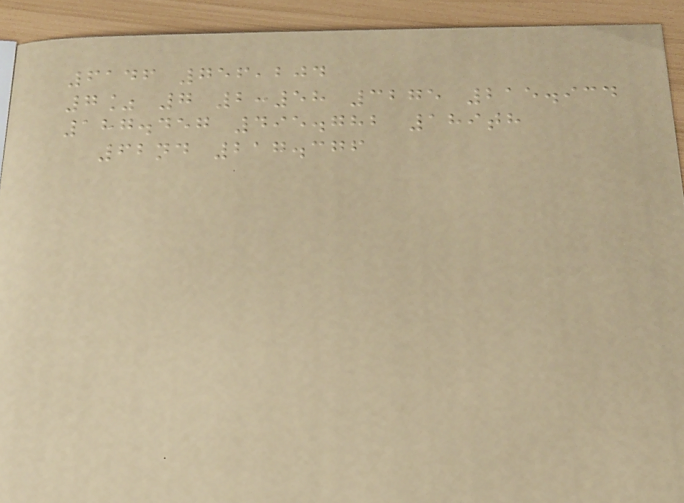6146 756,204
7% 7 2:58 3275 215.934
187.457 495.782 189th
62nd 217.376
